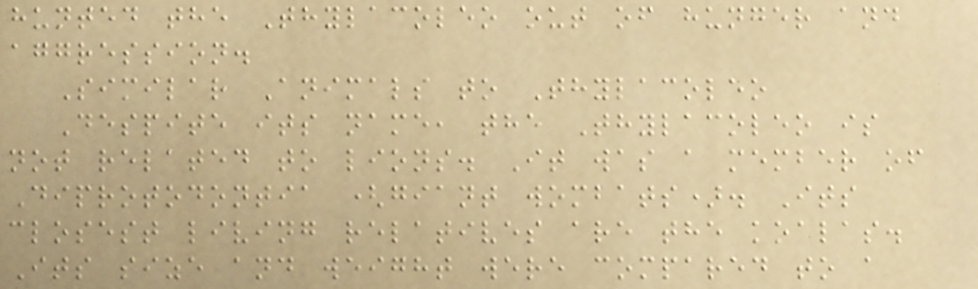hunted the Thylacoleo out of hunger and
aggression.
Similar Animals to Thylacoleo
Despite its name, the Thylacoleo is
not related to lions. It was a member of
Diprotodontia (giant wombats). Its
closest living relatives are the koalas.
Its size and weight were compared to a
